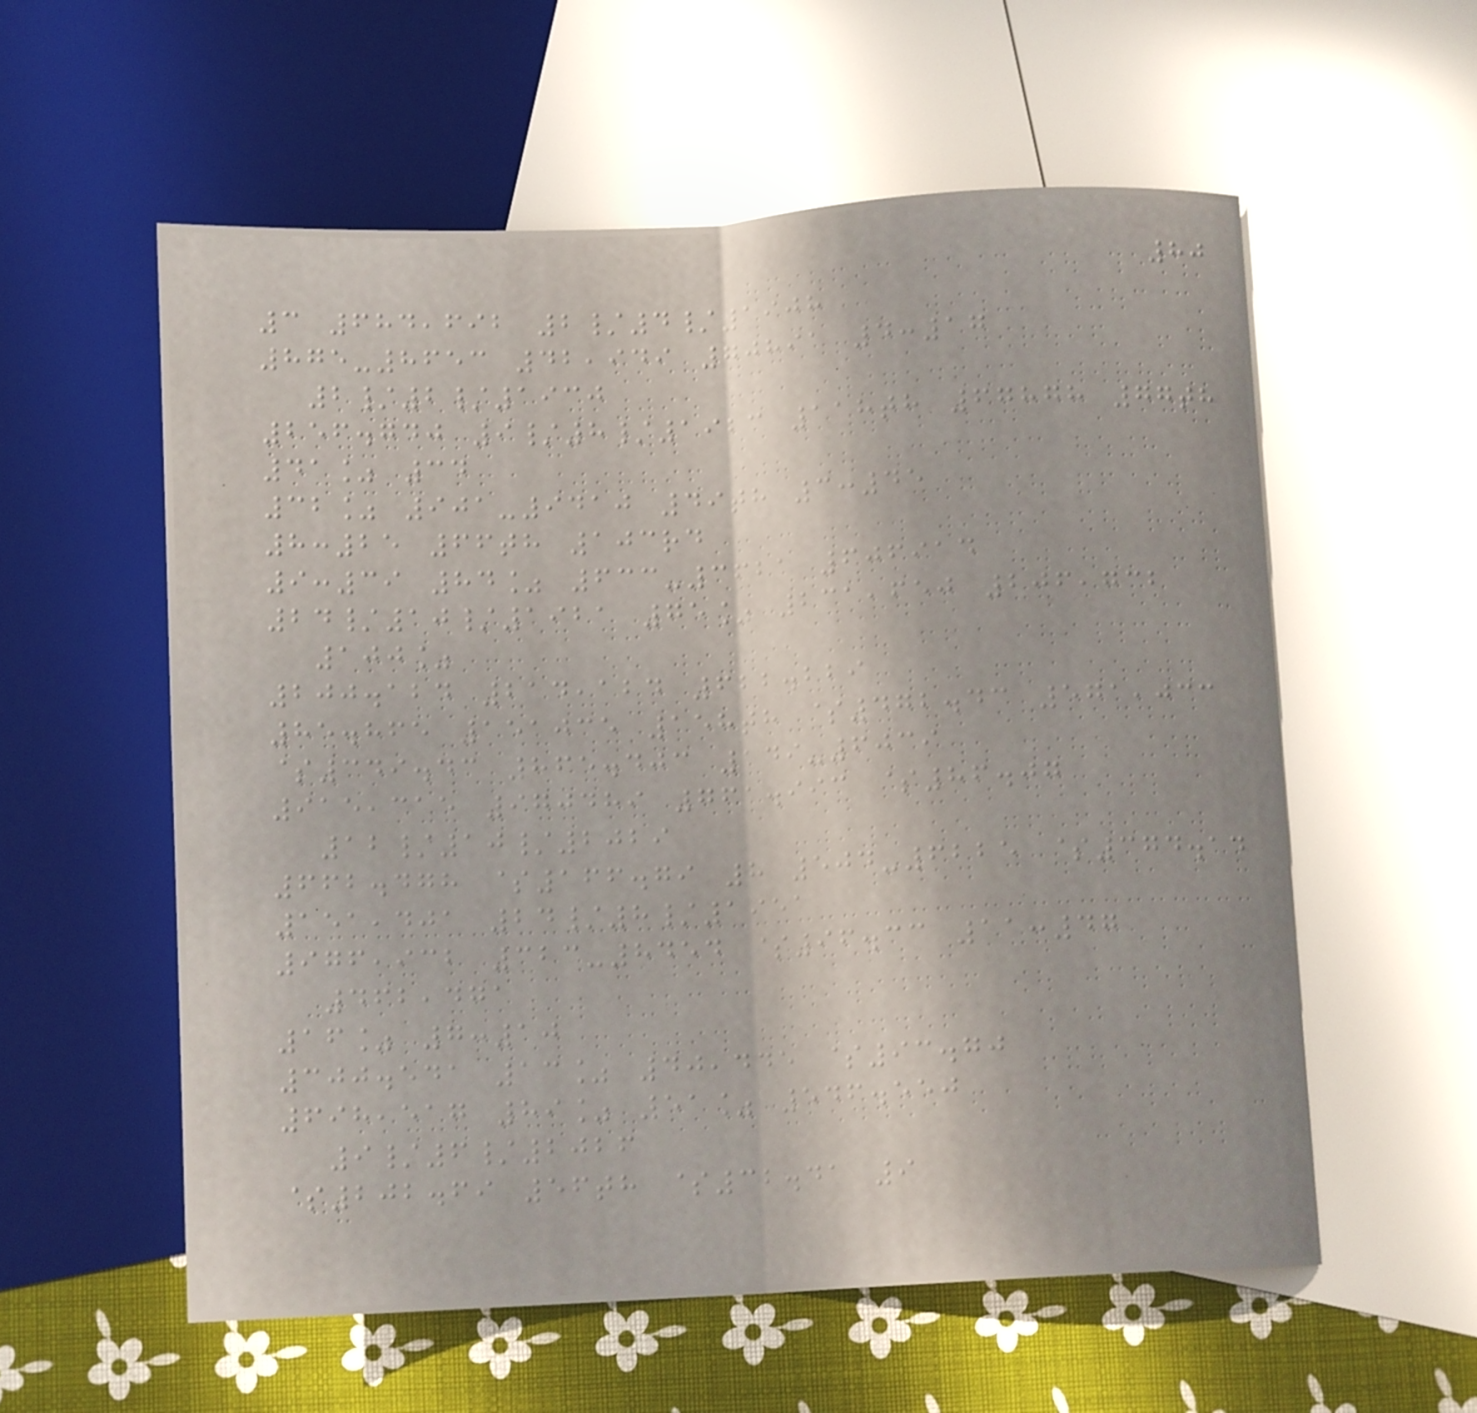80
3 684,692 2/4/1908
875-8653 42,949 70891 4:17
2/2/1930
256.740 9/8/1923 118th 67878 77th
41% 34
32% 901-9410 49th 3:45
8:25 66th 103rd
9:39 84% 633-3621 606914
24/10/1921 75% 231,650 206,732
100%
200.124 214,124 622.229
85.865 151035 158th $472.43 571,033
$349.43 865.403 149-6039
915,315 970489 761.993 $86.07
12/10/2029
662.478 $166.79 8 504-6225 $374.14
151,401 24/8/1951
976,932 323-8454 $96.33 11:47
462,471
16% 7:10
300.541 13% 40,445 $93.70
698,517 89% 51% 546.550
9/6/2026
$202.69 56th $32.41 9
